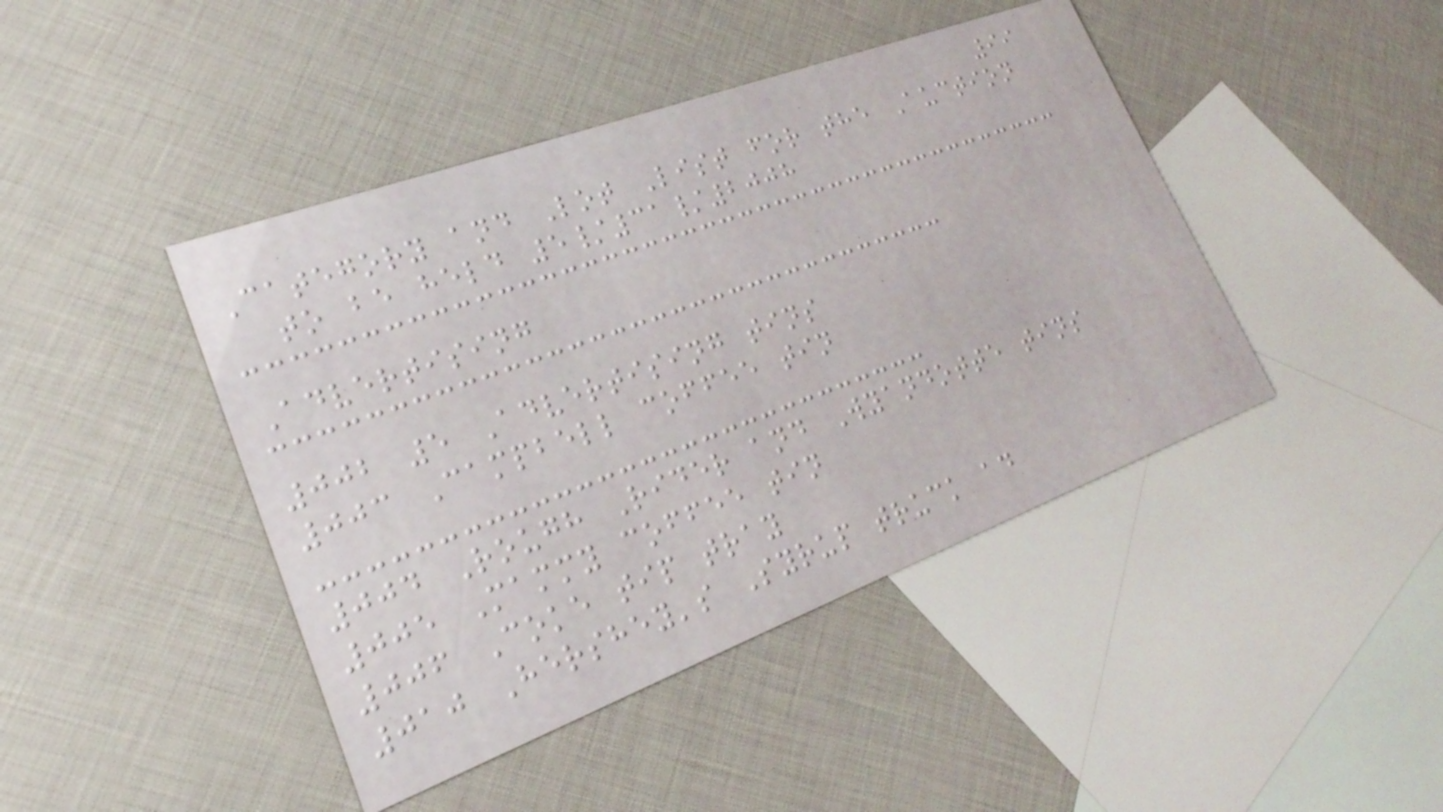99
Category and Lot List for the Auction
to be held 5/31/2008
Advertising
002 5 Advertising tins
003 Campbell coffee tin
004 Rough Rider and Wyandotte tins
005 Mammy coffee tin
006 Coke tip tray
010 Hershey's Syrup truck ad
